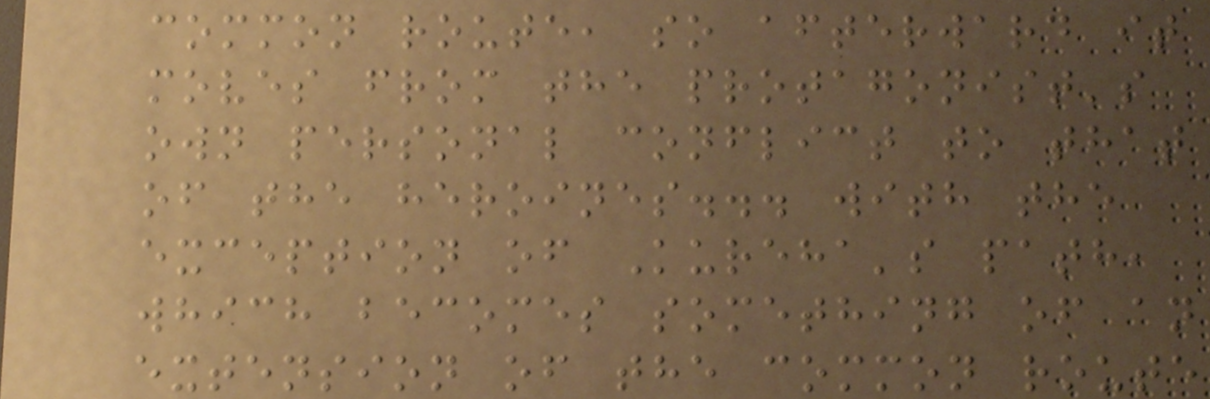common route, so afterward it
moves from the protagonist's
own personal conflict to that
of the heroines... with the
exception of Kureha's path,
which becomes something of an
extension of the common route
